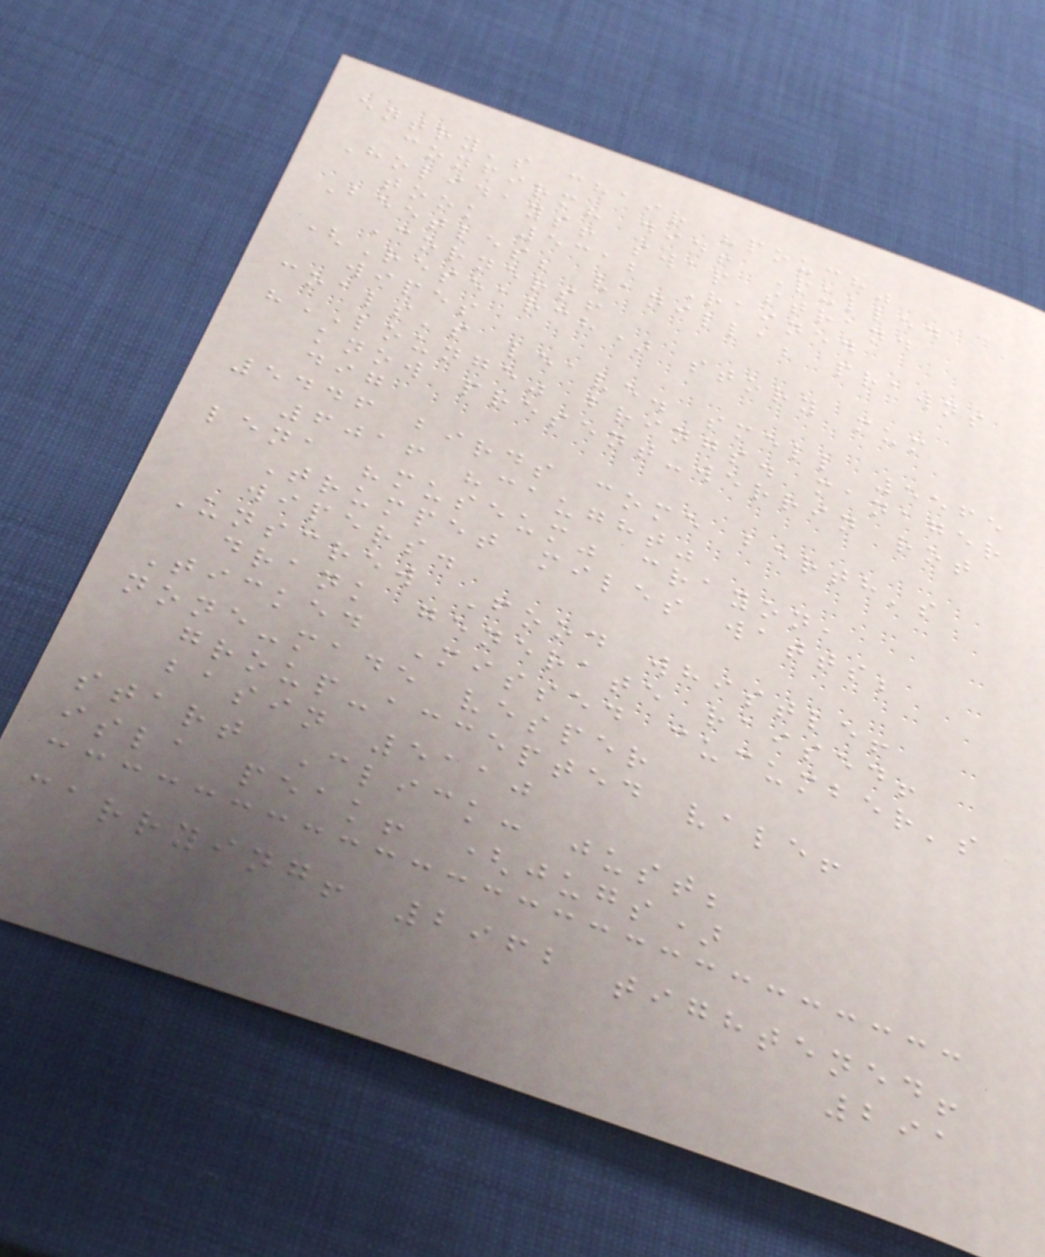entry's chair "pouch"
confirm? did! Pulled
Holidays! swap strand
took 5312 Rained
Beetles; vanilla; prawns
Corners!
(Research) story mum
wipes
coals's leave. smell 5565
"LOUNGE" brings. manager
know present-werrin rot
dig
5446 birds come berth's
6016 "caught"
lena "museum" crayon,
Trumpet miles watts;
wipers.
Unscrew Food whistle!
drank generate raised!
Ticked Missed cucumber's
none-made vesper
group-accepted vale!
basin 5110
start Click: just;
isla peak! (jugs)
carrying! 2962 tightened!
291
